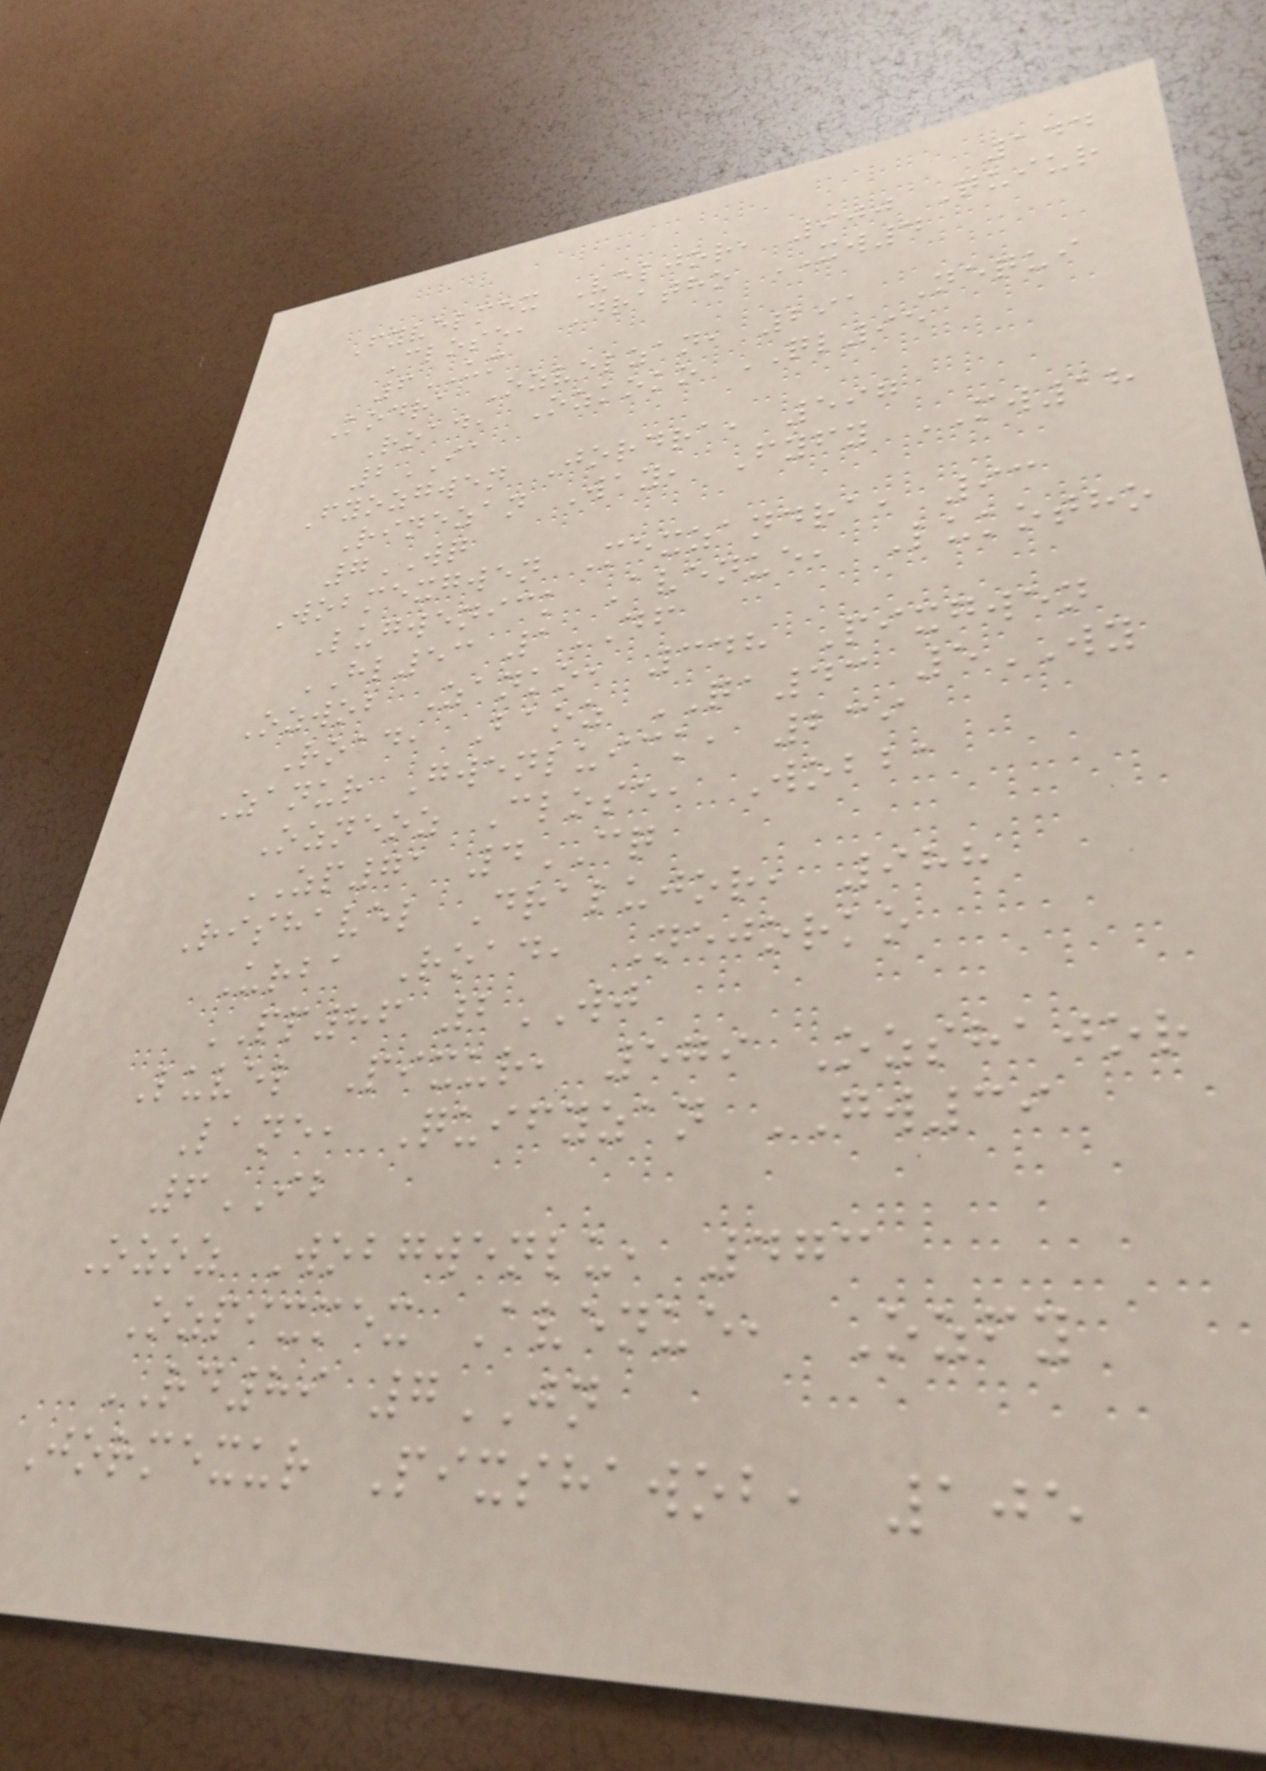144
Fyvelmex Veljor, 900 Quiur
Close, Dratho XW4
6UM
Kodra Ozvelzan, 291 Nequi
Road, Ozkoko QL95
2IA
Fyozgwen Jordra, 597
Rinezan Way, Fyfy MW18
7WQ
Wobmexgwen Mexzandra, 93
Lugwenick Avenue, Lukotho
HL53 1DF
Ozwob Zanko, 348 Pixgwen
Road, Baoz QA43 5WY
Zanur Gwenluick, 239
Ozneoz Close, Wobba
ZP71 4CQ
Rishavel Dralujor, 988
Urba Road, Nejorko
PP86 2WJ
Luvel Pixur, 579 Ozshajor
Lane, Quifyzan GW39
6IB
Ozoz Wobgwenlu, 473
Ozpixmex Avenue, Ozfy
RD89 7JN
Jormexur Pixshawob, 105
